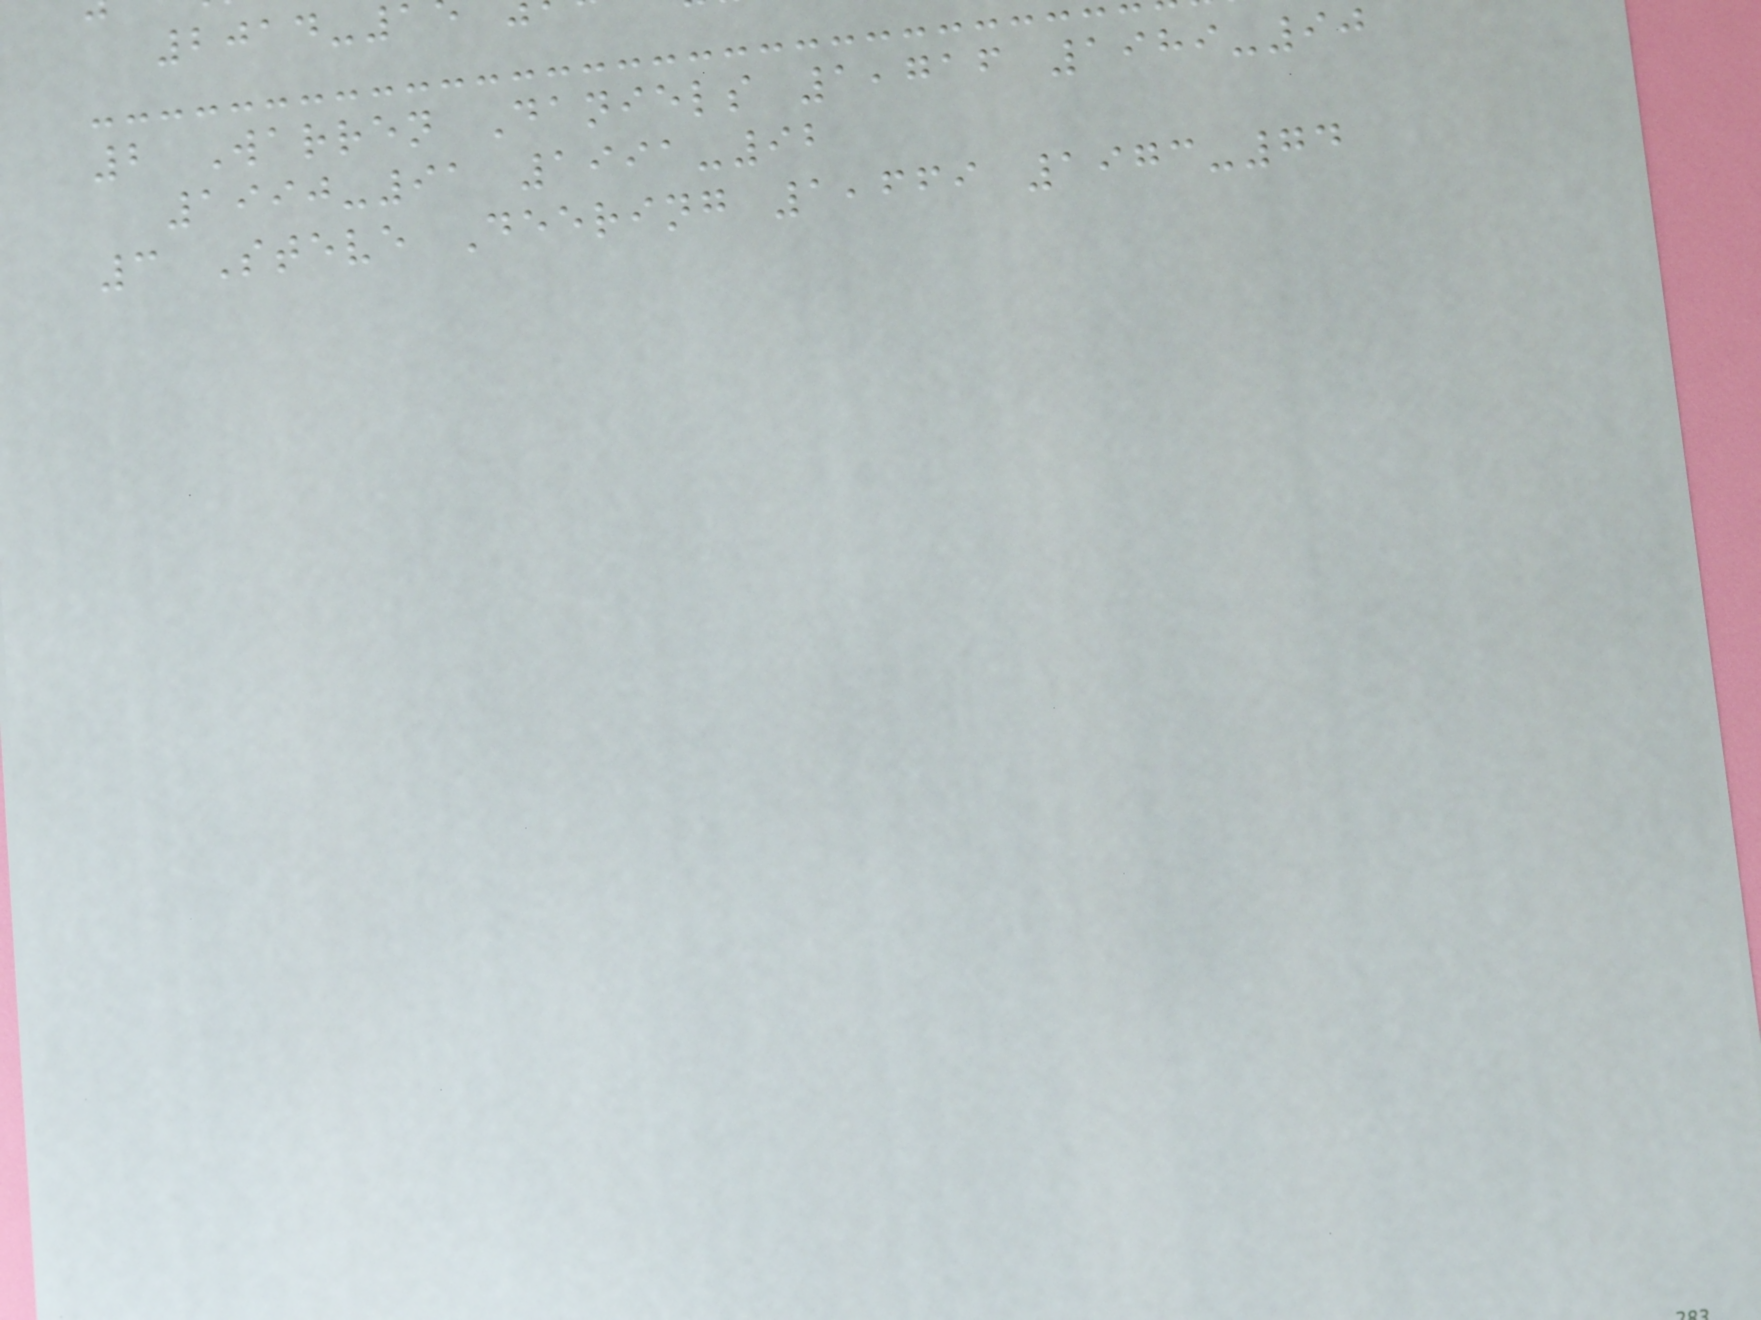2014-1
2 Warren Daniels 1,716 1989-90
1990-91 1991-92
3 Steve Deering 1,669 1973-74
